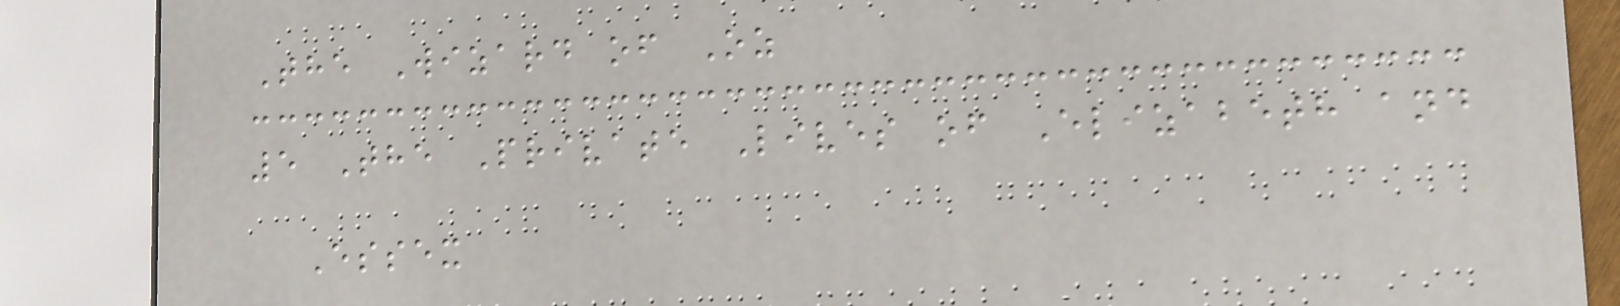The Wizard of Oz
5 The Private Lives of Elizabeth and
Essex
